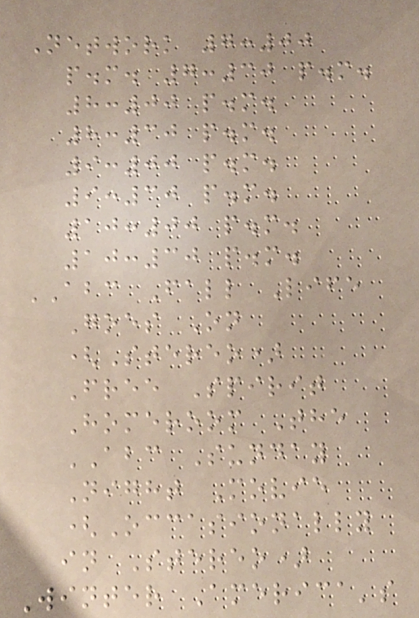Network 7:00
p.m. 7:30 p.m.
8:00 p.m.
8:30 p.m.
9:00 p.m.
9:30 p.m.
10:00 p.m.
10:30 p.m.
ABC Fall Life
Goes On
(Stereo)
Free Spirit
Homeroom The
ABC Sunday
Night Movie
(Occasionally
in Stereo)
Winter America's
